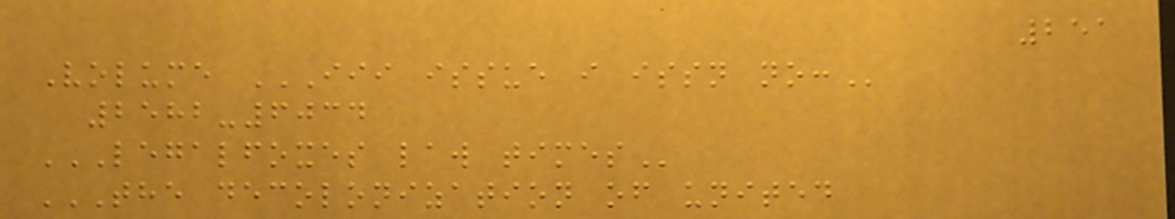251
Volume III ISSUE I ISSN NO:
2582-6034
LEGALFOXES LAW TIMES
THE DECOLONIZATION OF UNITED
